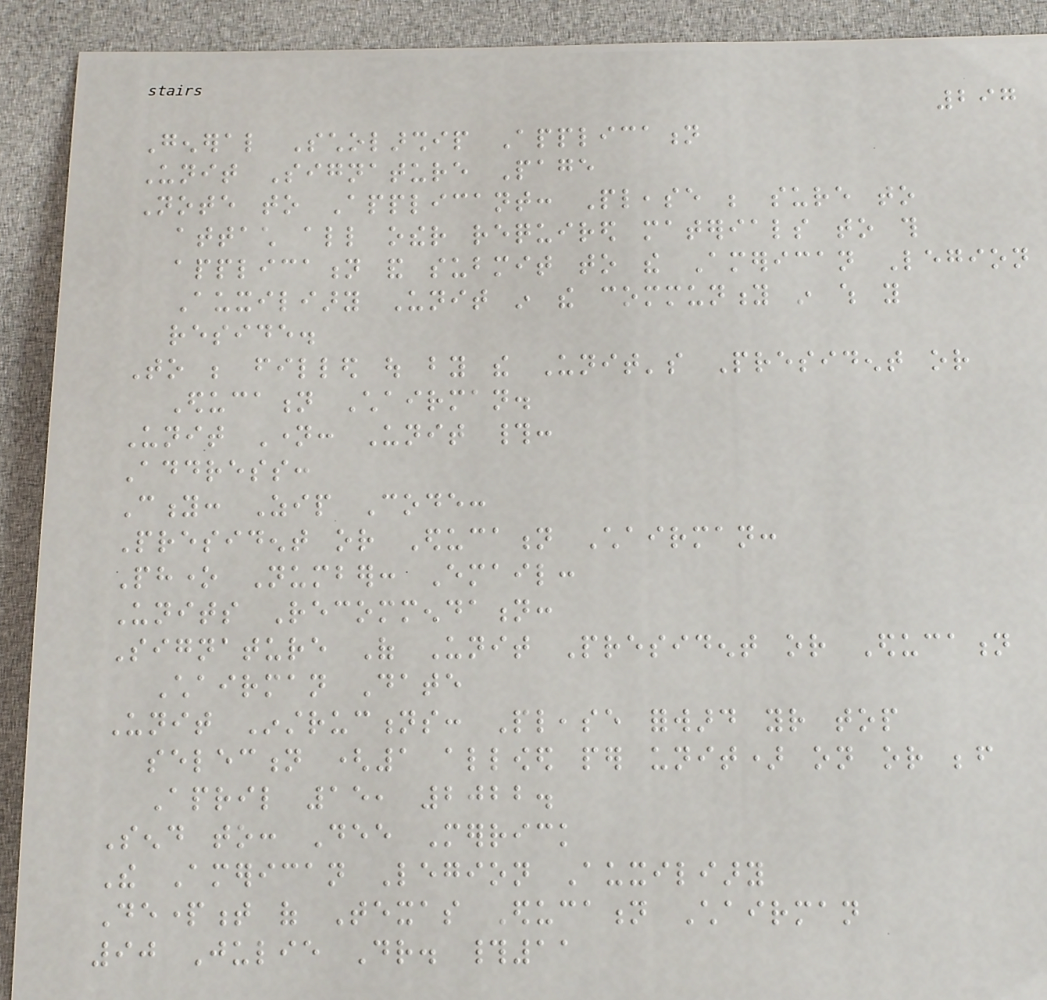297
General Scholarship Application
Unit Signature Page
Note to Applicant: Please be sure to
attach all other required materials to this
application and submit to the American Legion
Auxiliary Unit in the community in which you
reside.
To be filled out by the Unit's President or
Education Chairman.
Unit Name: Unit #:
Address:
City: Zip Code:
President or Education Chairman:
Phone Number: Email:
Units Recommendation:
Signature Of Unit President or Education
Chairman Date
Unit Instructions: Please forward your top
selection (1 allowed per unit) on or before
April 15, 2022.
Send to: Dee Merrick
The American Legion Auxiliary
Department of Texas Education Chairman
90 Julie Dr. #11
